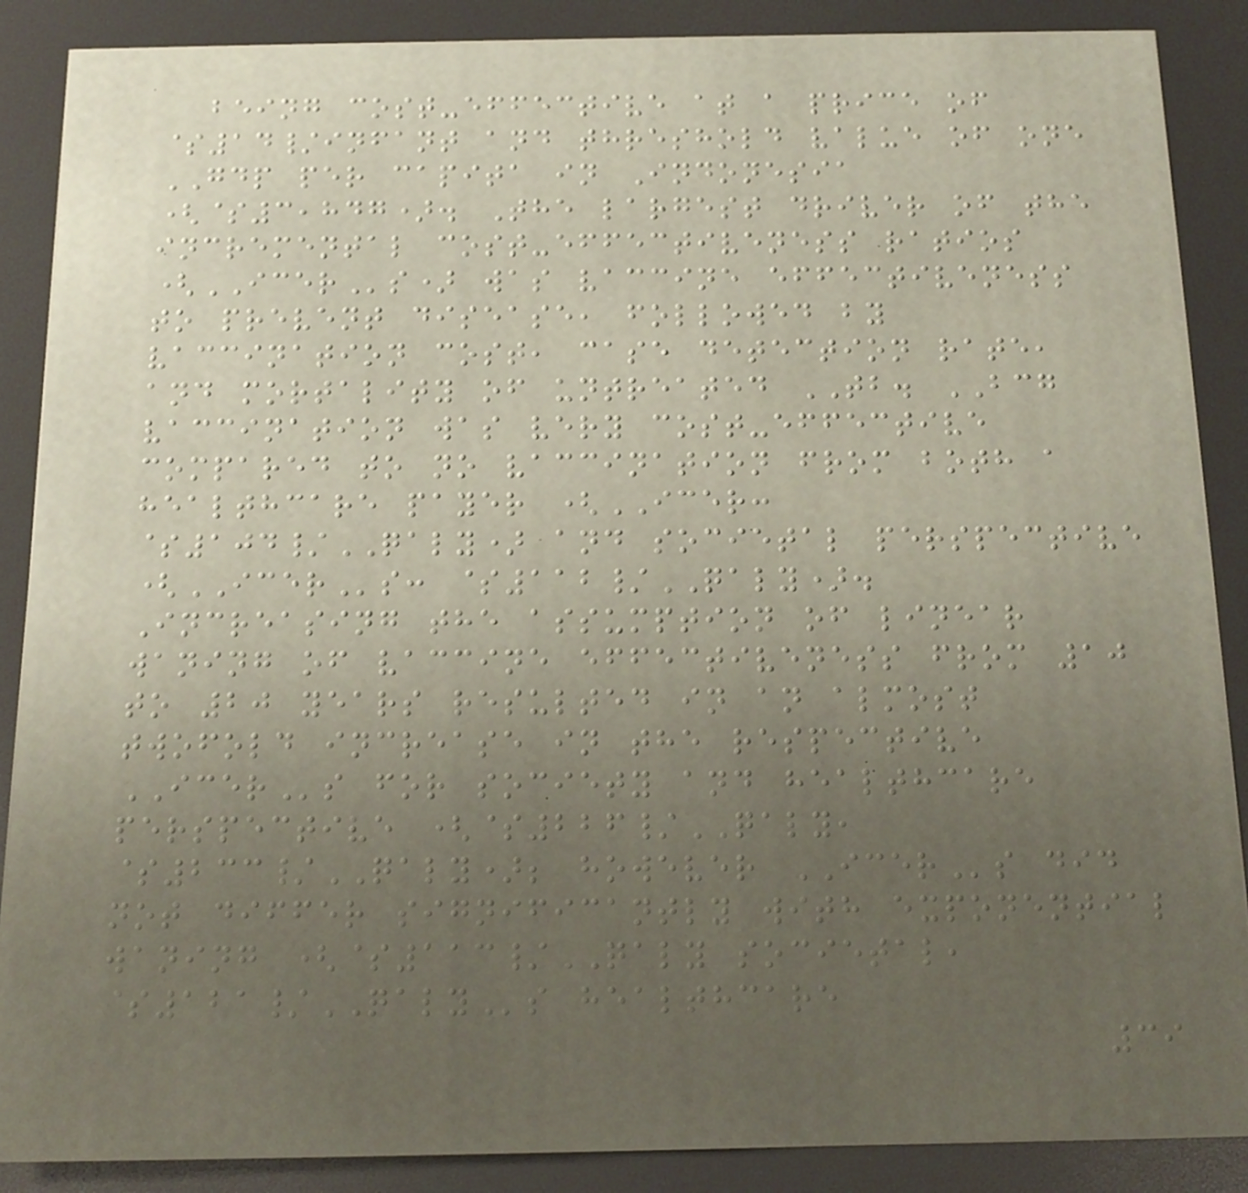being cost-effective at a price of
$14/infant and threshold value of one
GDP per capita in Indonesia
($3,847). The largest driver of the
incremental cost-effectiveness ratios
(ICERs) was vaccine effectiveness
to prevent disease, followed by
vaccination cost, case detection rate,
and mortality of untreated TB. BCG
vaccination was very cost-effective
compared to no vaccination from both a
healthcare payer (ICER:
$104/QALY) and societal perspective
(ICERs: $112/QALY).
Increasing the assumption of linear
waning of vaccine effectiveness from 10
to 20 years resulted in an almost
twofold increase in the respective
ICERs for society and healthcare
perspective ($226/QALY,
$233/QALY); however ICERs did
not differ significantly with exponential
waning ($113/QALY societal,
$121/QALYs healthcare
39
